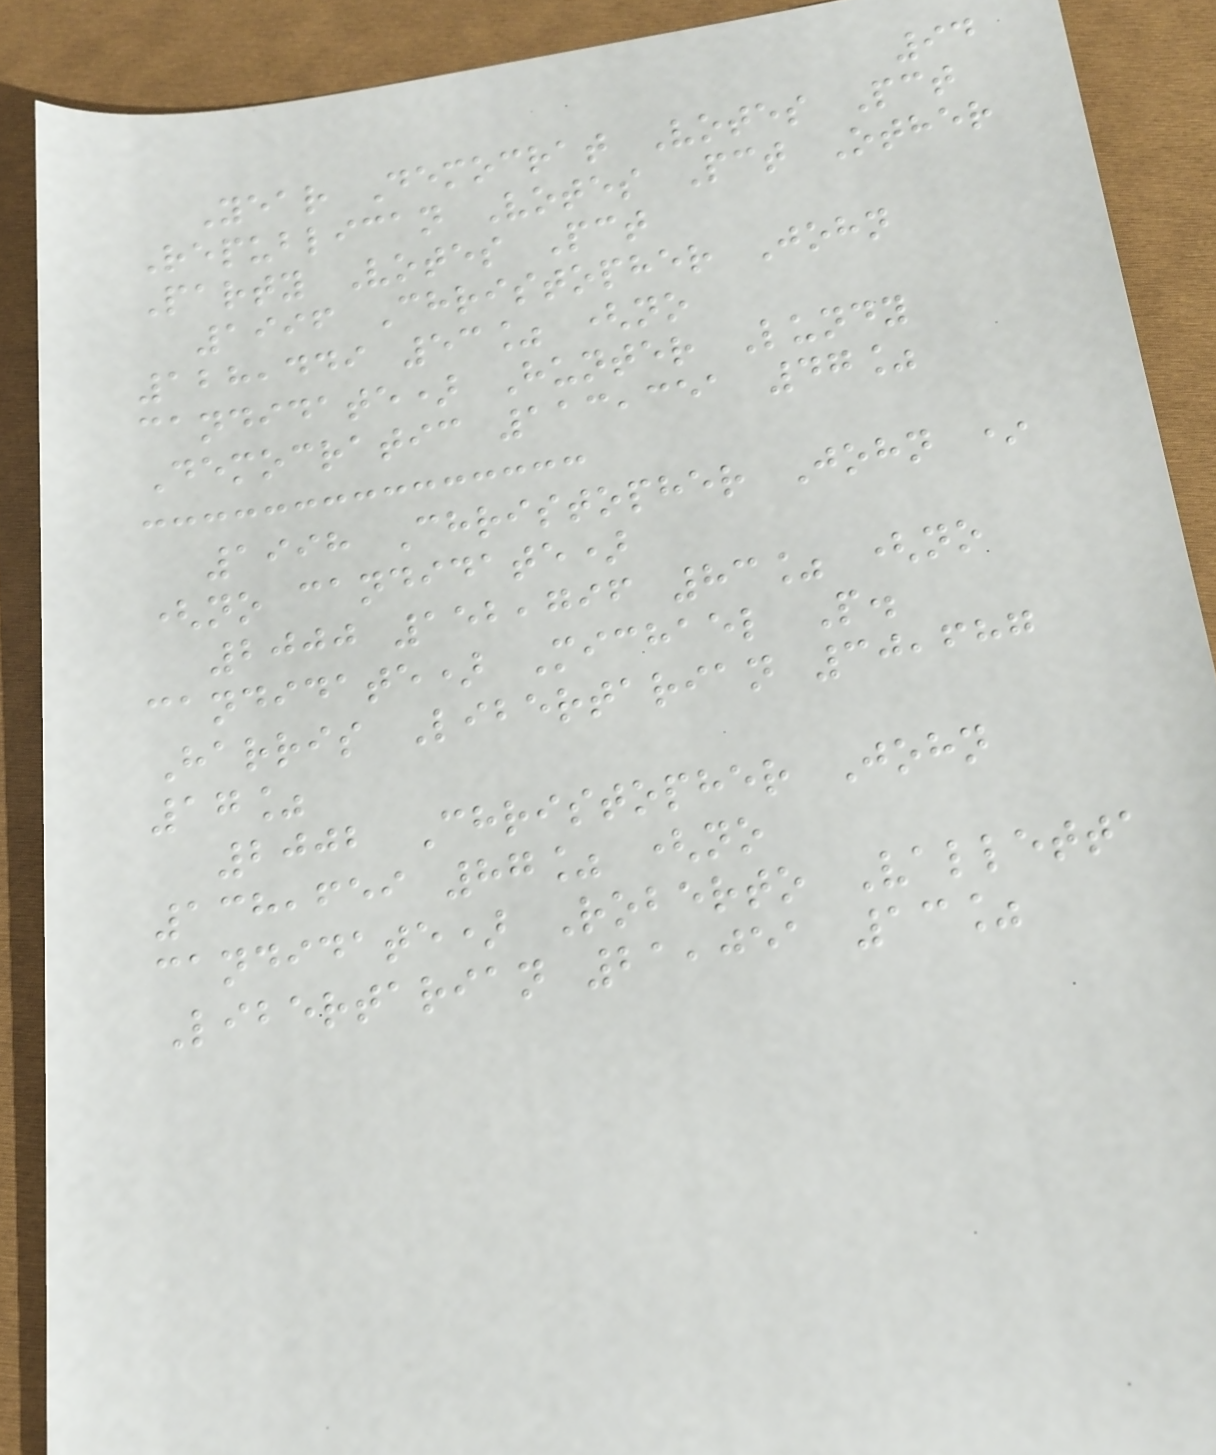94
Year Democrat Votes Pct
Republican Votes Pct Other
Party Votes Pct
1996 Christopher John
128,449 53% (no
candidate) Hunter Lundy
Democratic 113,351 47%
1998 Christopher John *
(no candidate)
2000 152,796 83% (no
candidate) Michael P.
Harris Libertarian 30,687
17%
2002 Christopher John
138,659 87% (no
candidate) Roberto Valletta
Libertarian 21,051 13%
